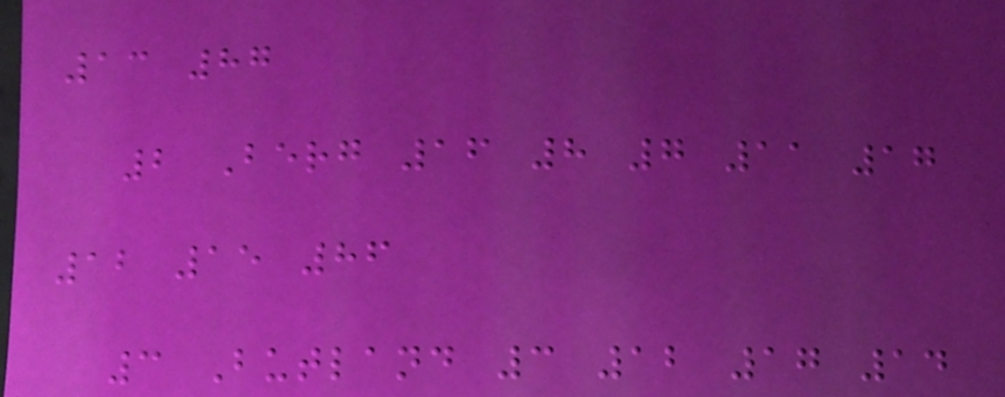13 87
2 Berg 16 8 7 11 17
12 15 86
3 Butland 3 12 17 14
